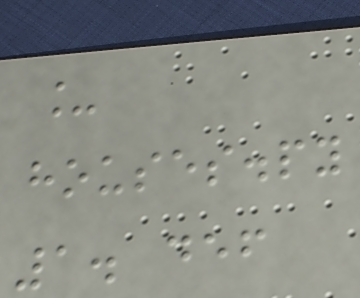_
houses.py
1. def
